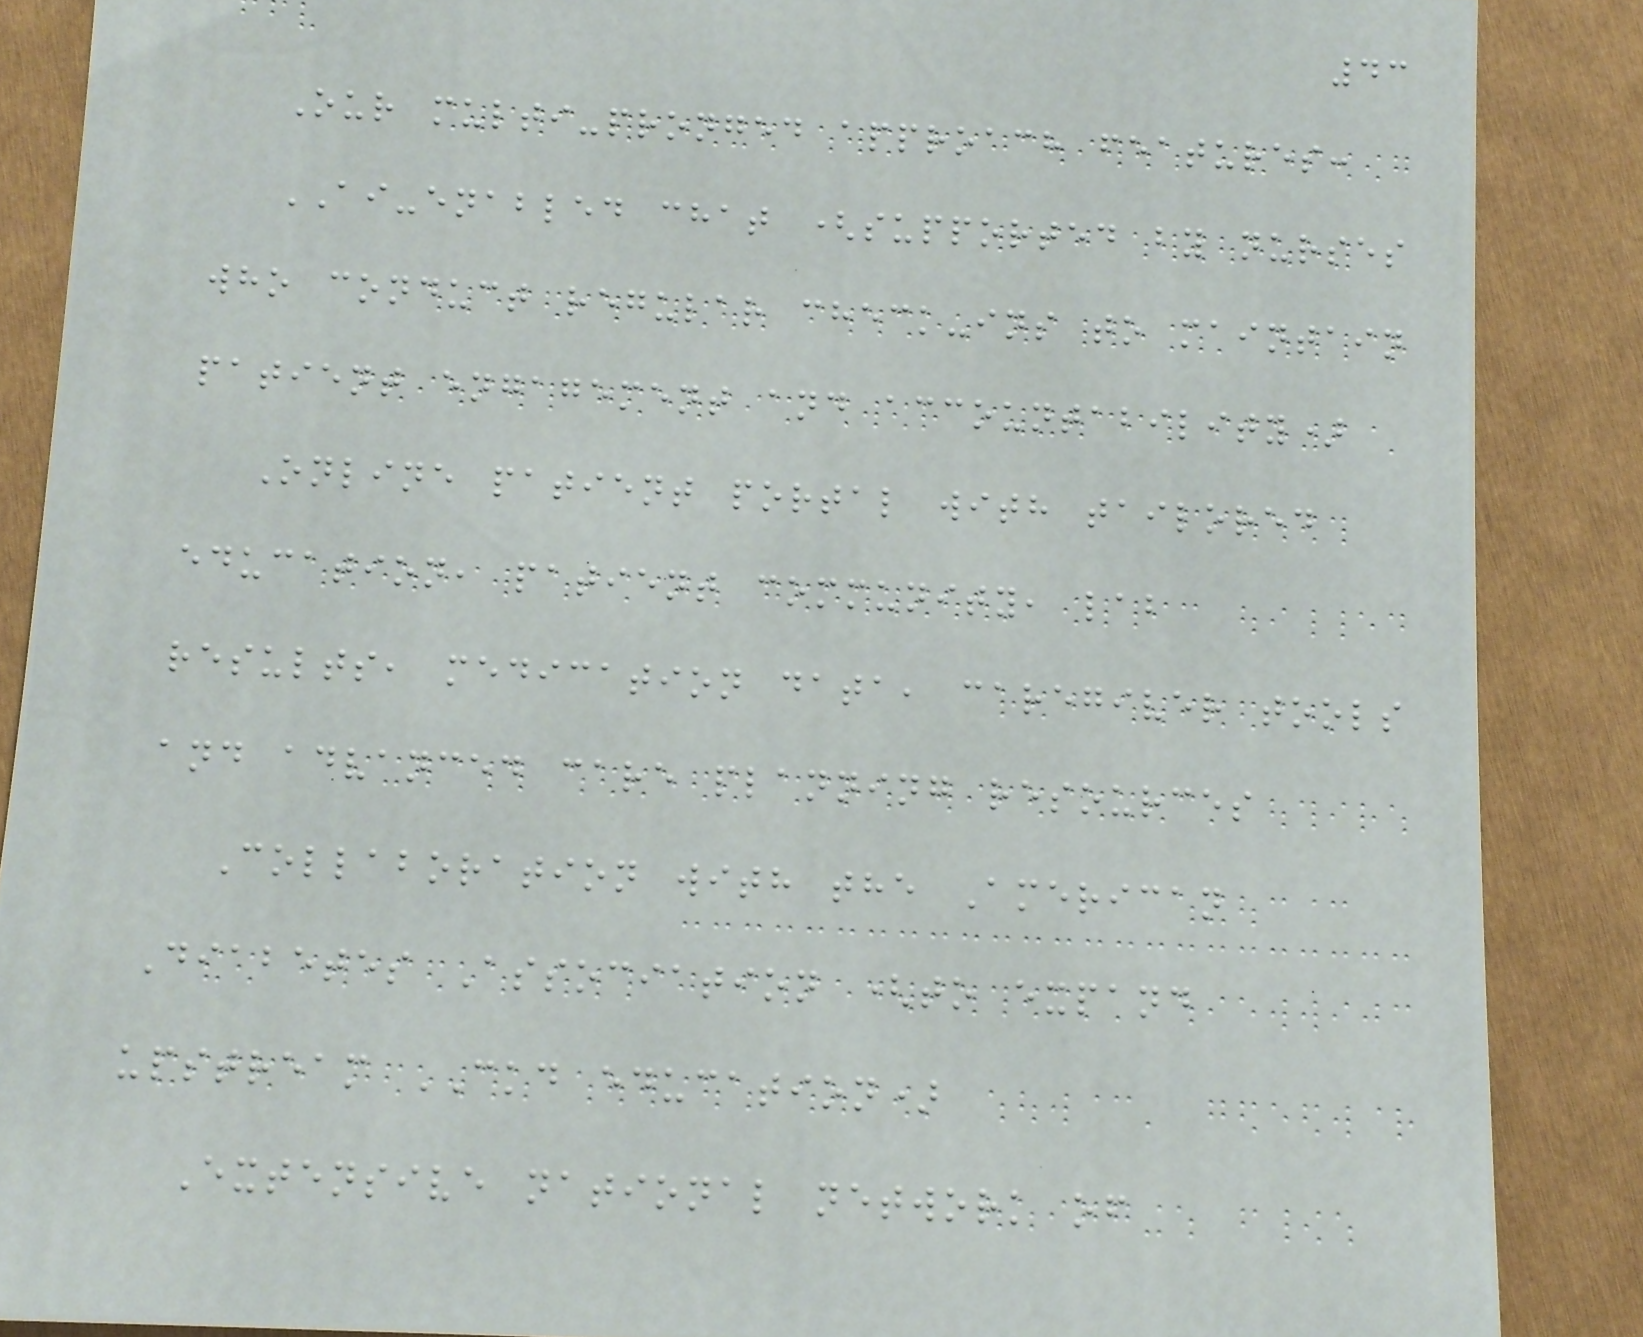43
Our multi-pronged approach features:
AI-enabled chat (supported by nurses
who conduct regular check-ins to maintain
patient engagement and accountability)
Online patient portal with tailored
education, patient community, lab
results, medication data, caregiver tools
and advanced care planning resources
Collaboration with the American
Diabetes Association (to expand
upstream CKD education)
Extensive national network of
